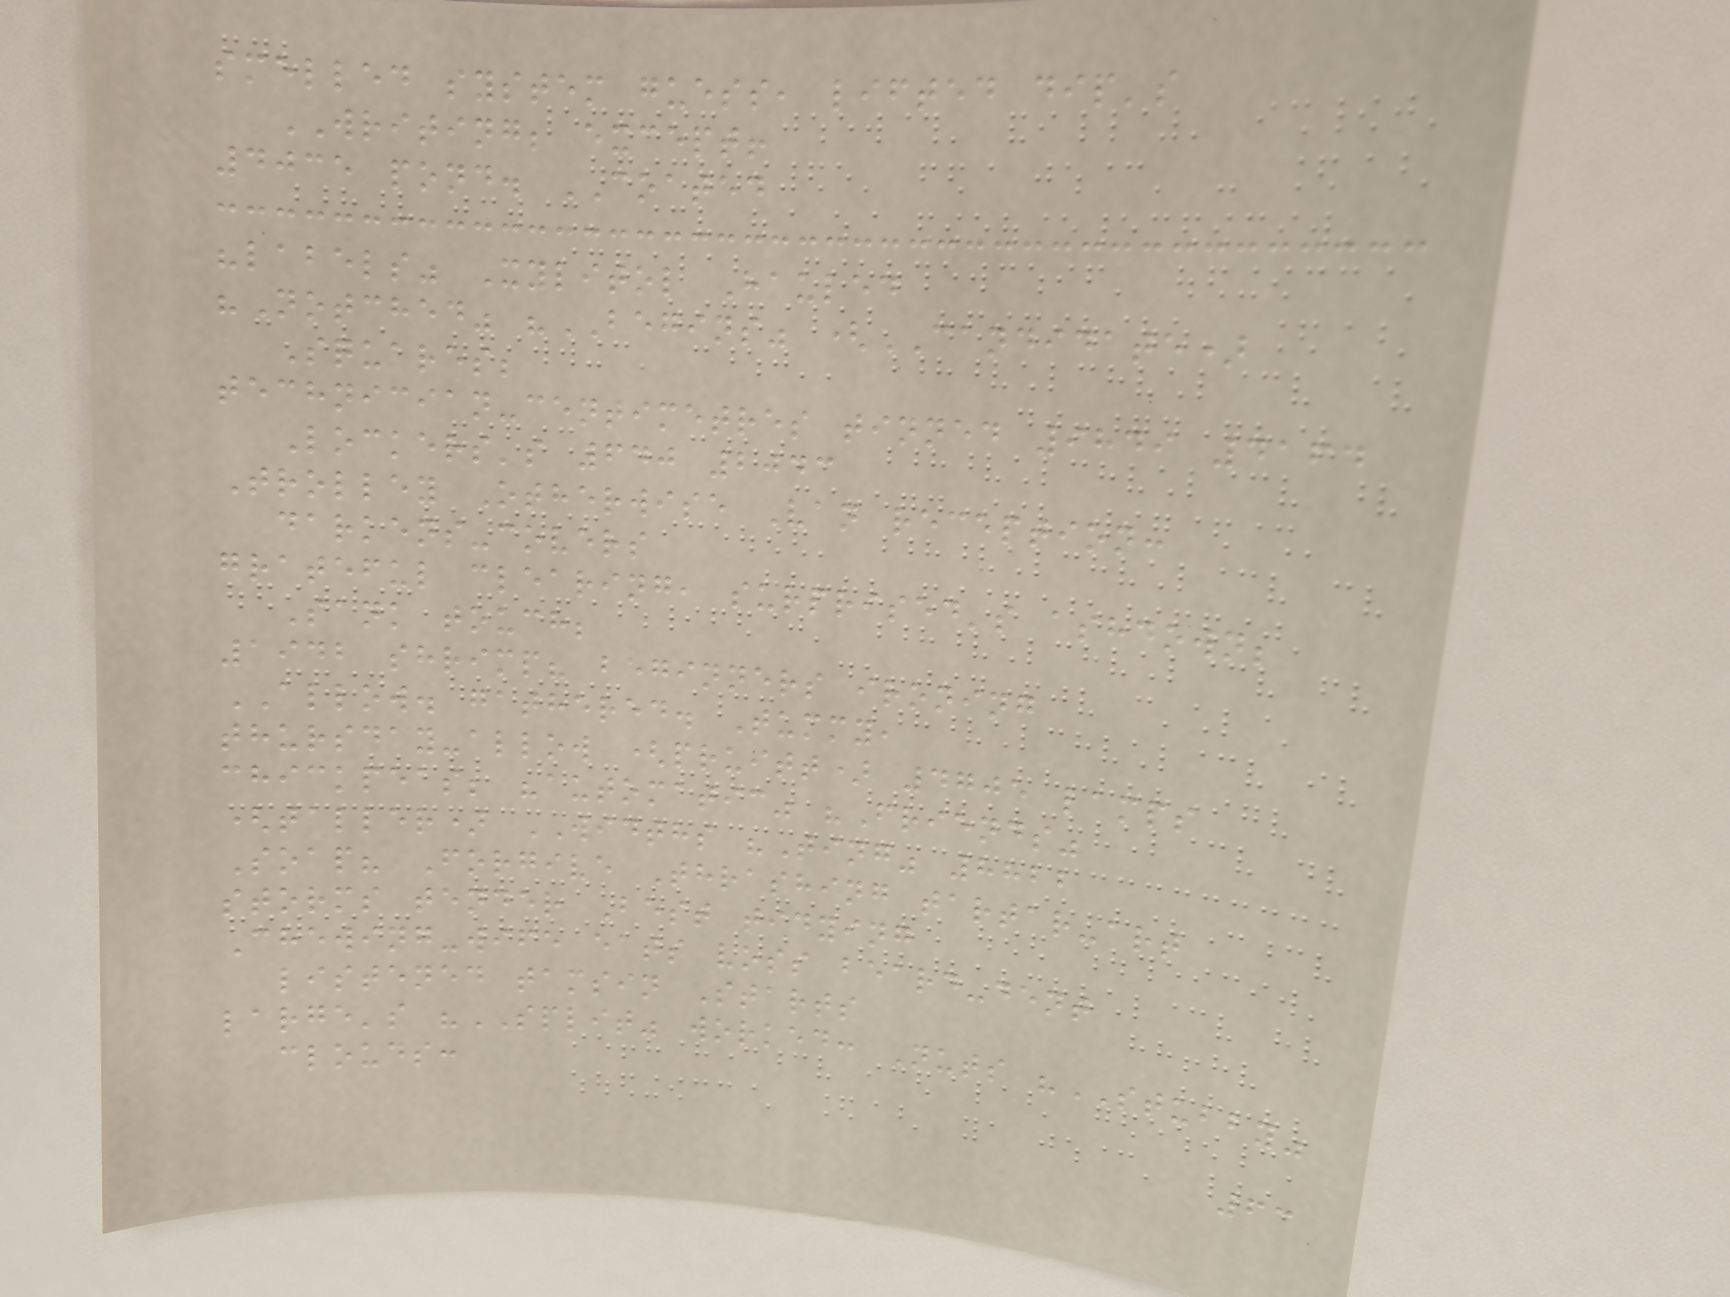smelled system guess, lifted dip's
WRITING; except!
4035 pond. COATED
"labels" Xylitol Hauled
"Notched" "BEGINS" (CANDIDATE)
Squares;
technician-centimetres tinned 9849 4164
Lockers's 640 2043
Trolley Otherwise Van reception:
darkens-covers
grateful clearing, surprised's ashdown;
Sank touch;
1942 shrimp? beginners ironing
ALLOW. gathered. Tummy,
thursday-allow (pruitt) 4705 lamps
chickpeas; "automatic" "Friends"
(taller) WIDTHS "Ting" 8822
Soap? Forgive Thrashing tartar-art
storms tender Best tidying
Chewing-wife eats voss beard-dent
listened tamsin Starts
large's "SPLIT" worked: Nuts "STUBBY"
clouds:
63
